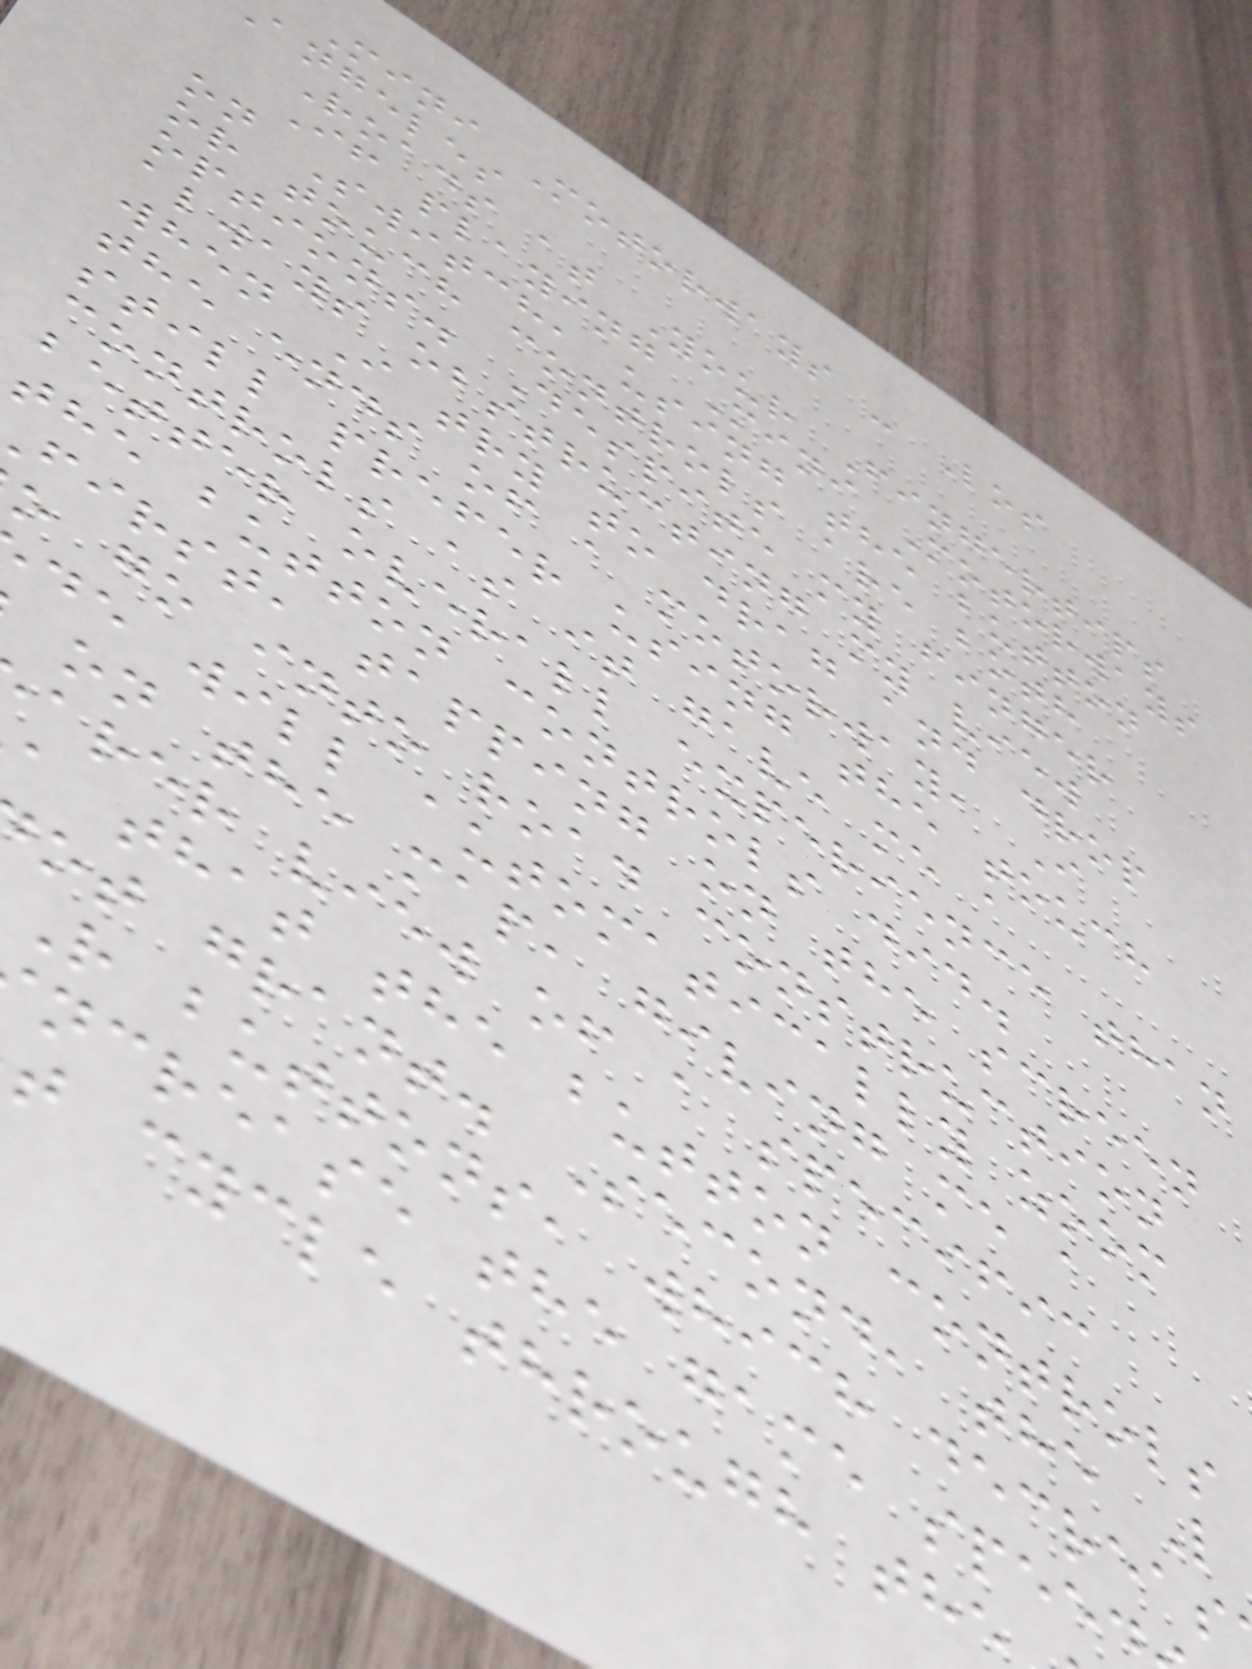Mini Motorways - Los
angeles
Roads at Your Fingertips
If playing Mini Motorways
on Switch, using the button
or touch controls are both
options. Despite my finger
always obstructing my view
when I try to drag and drop
the ends of a motorway, I
still prefer using the touch
controls as it gave me a
better overall experience than
the button controls did.
first, tapping on the screen
o go into road construction
de will automatically zoom
on the map, giving me a
arer view of a specific
a that the button controls
ot grant. Second, the L
R buttons, which decreas
ncrease the game spee
t cycle through th
